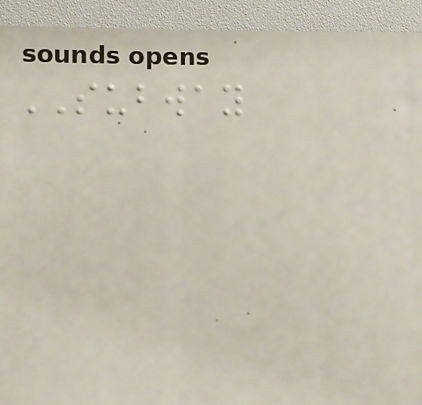SUBWAY
